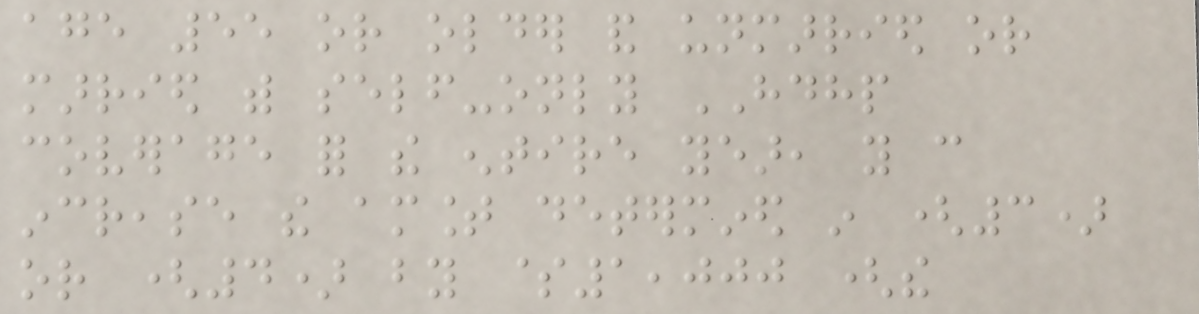age 55 or older and unmarried or
married with self-only HDHP
coverage for the entire year, you can
increase the amount determined in (3)
or (4) by $1,000 (the
